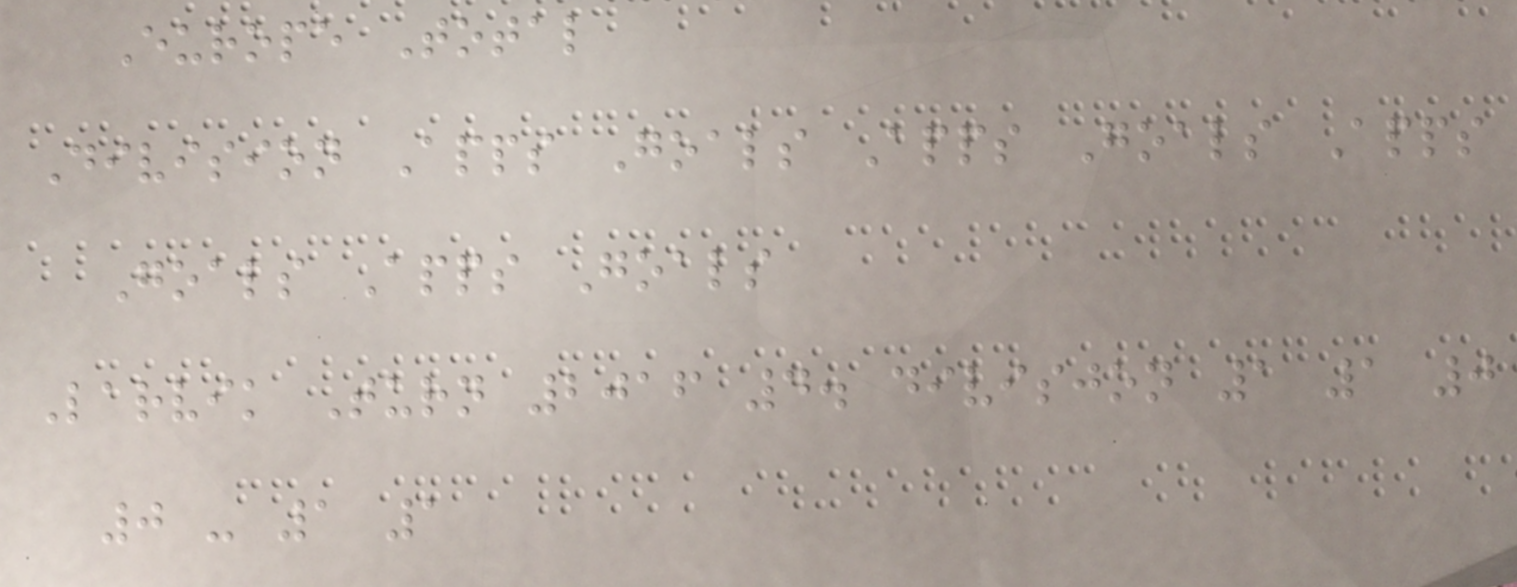Europe Total
Division Apps Goals Apps Goals Apps
Goals Apps Goals
Larvik Turn 2016 4. divisjon 1 1 0
0 - 1 1
